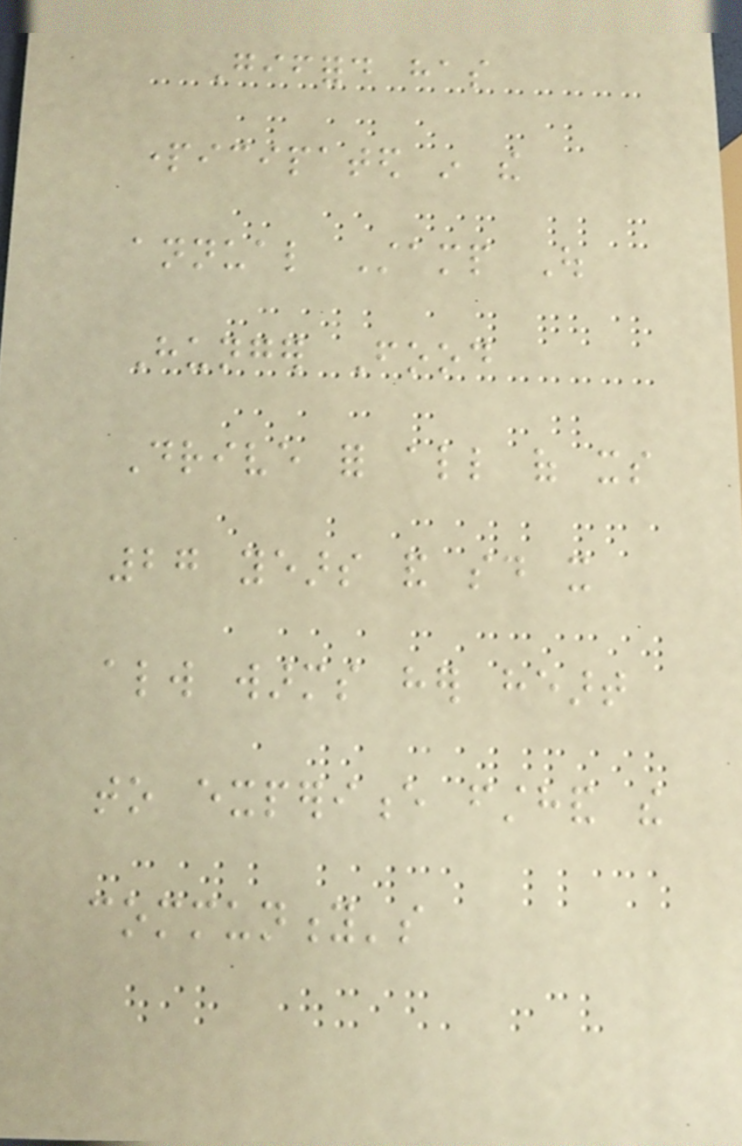Gifford has
participated in the
annual Stamp Out
Hunger Food
Drive for all of its
27 years and said it
always warms her heart
to experience firsthand the
community's
